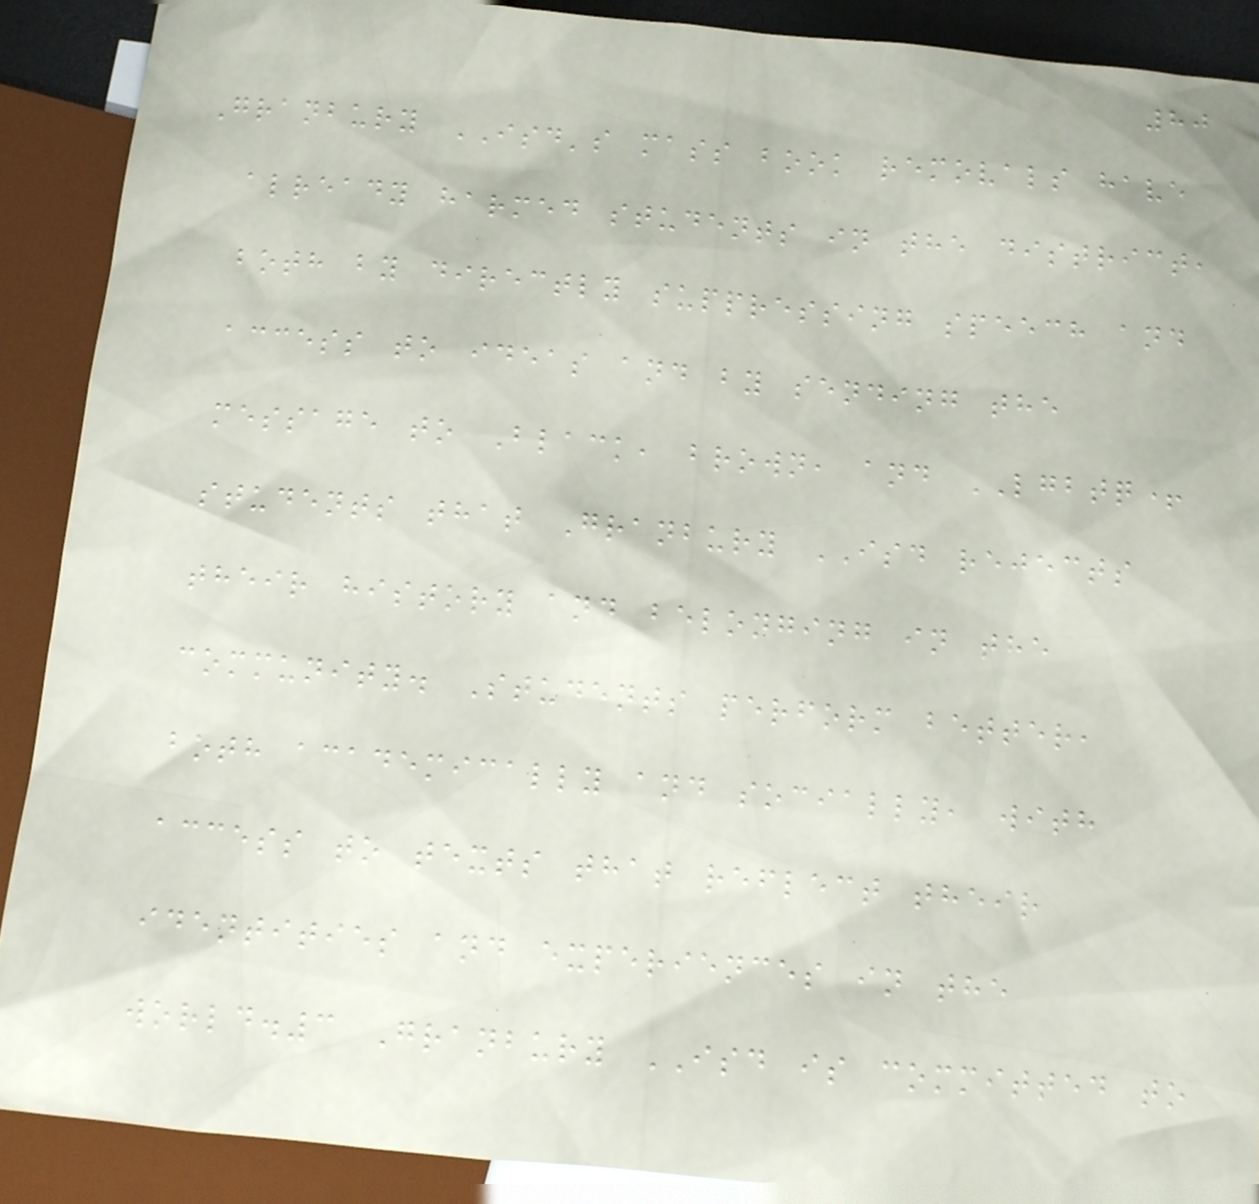80
Granbury ISD's mass book removals have
already harmed students in the district,
both by directly suppressing speech and
access to ideas and by sending the
message to Black, brown, and LGBTQ+
students that Granbury ISD rejects
their history and belonging in the
community. Students perform better,
both academically and socially, with
access to texts that reflect their
identities and experiences in the
world.3 Granbury ISD is committed to
